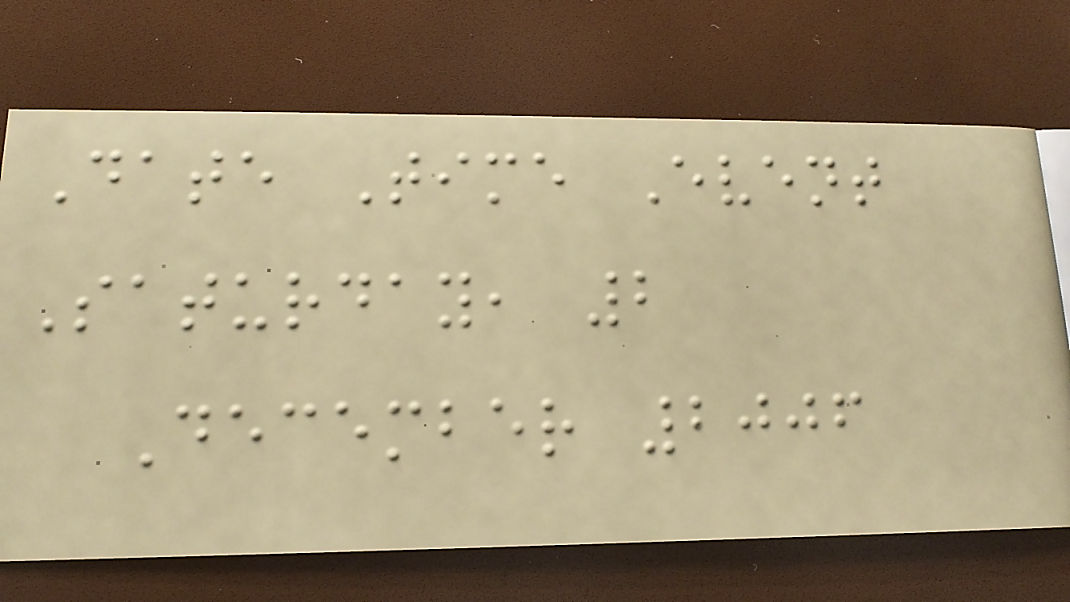Date Time Event
Saturday, 2
December 2006
